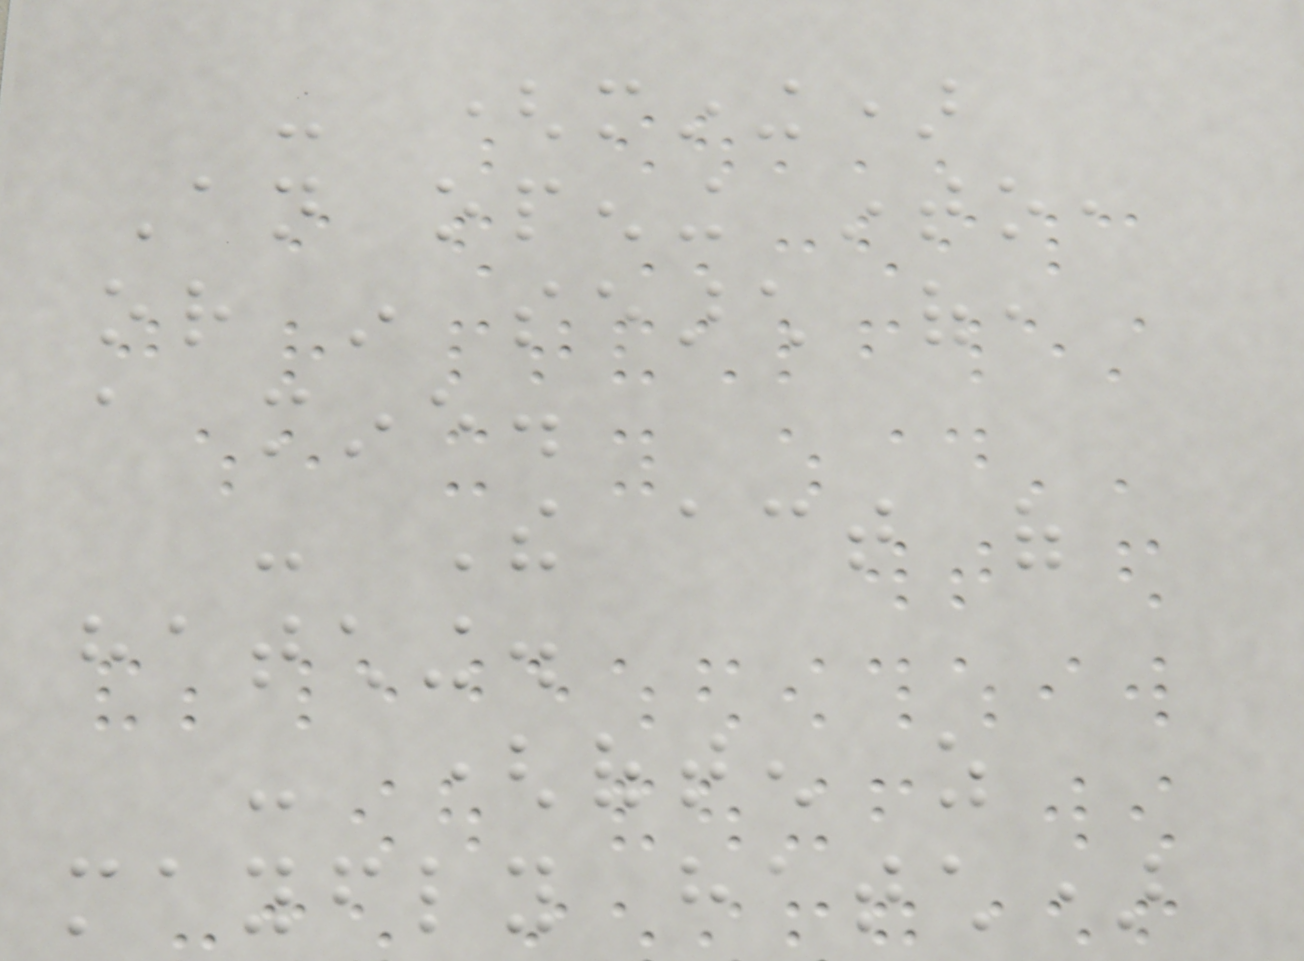- (mining)
An opening into,
or in search of,
a mine.
- The act of
hatching.
- (often as
mayfly hatch)
